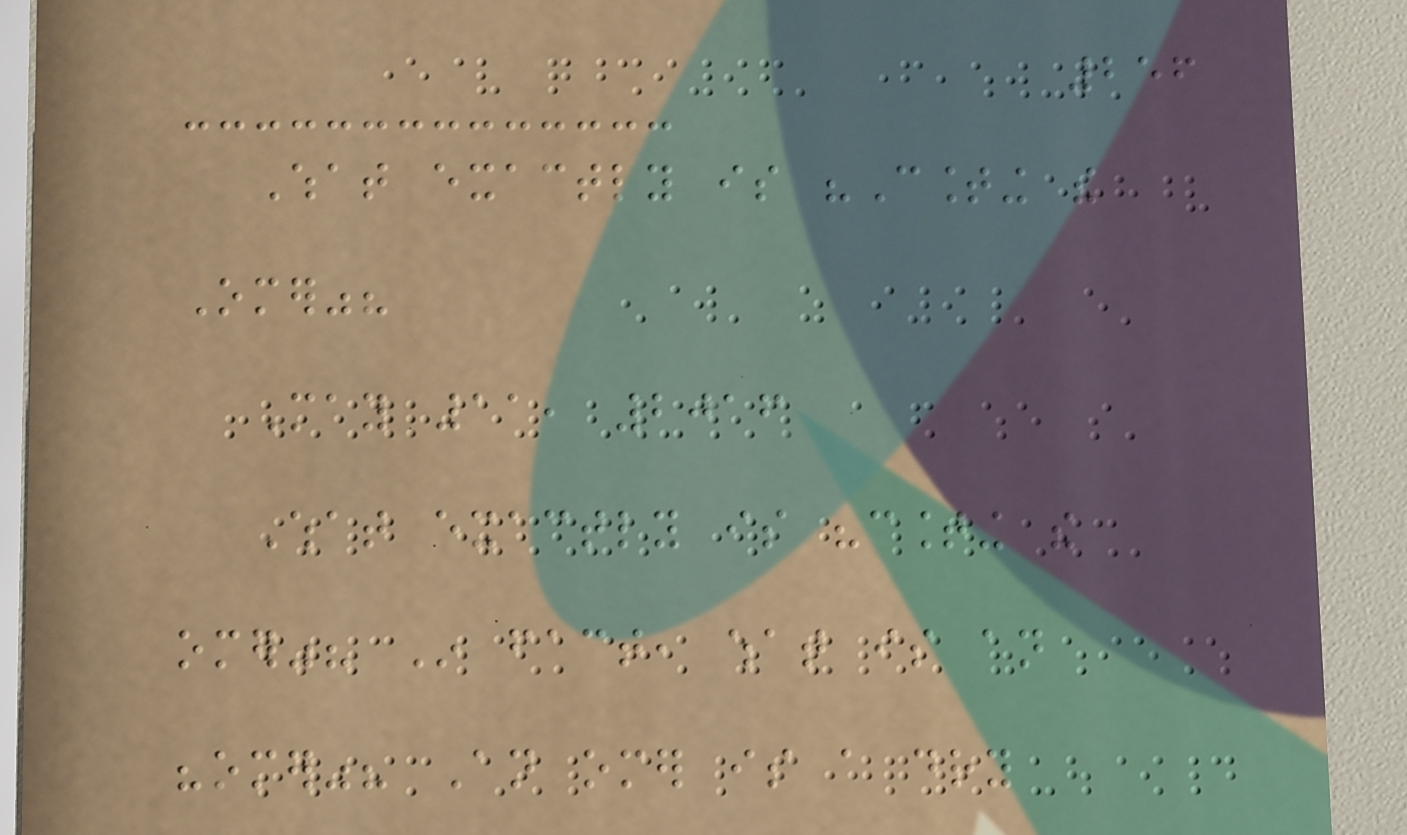256
What exactly is "Counting the
Omer"?
May 11, 2016
What exactly is "counting the
omer"? In fact, what is an
"omer"? An omer is a dry
